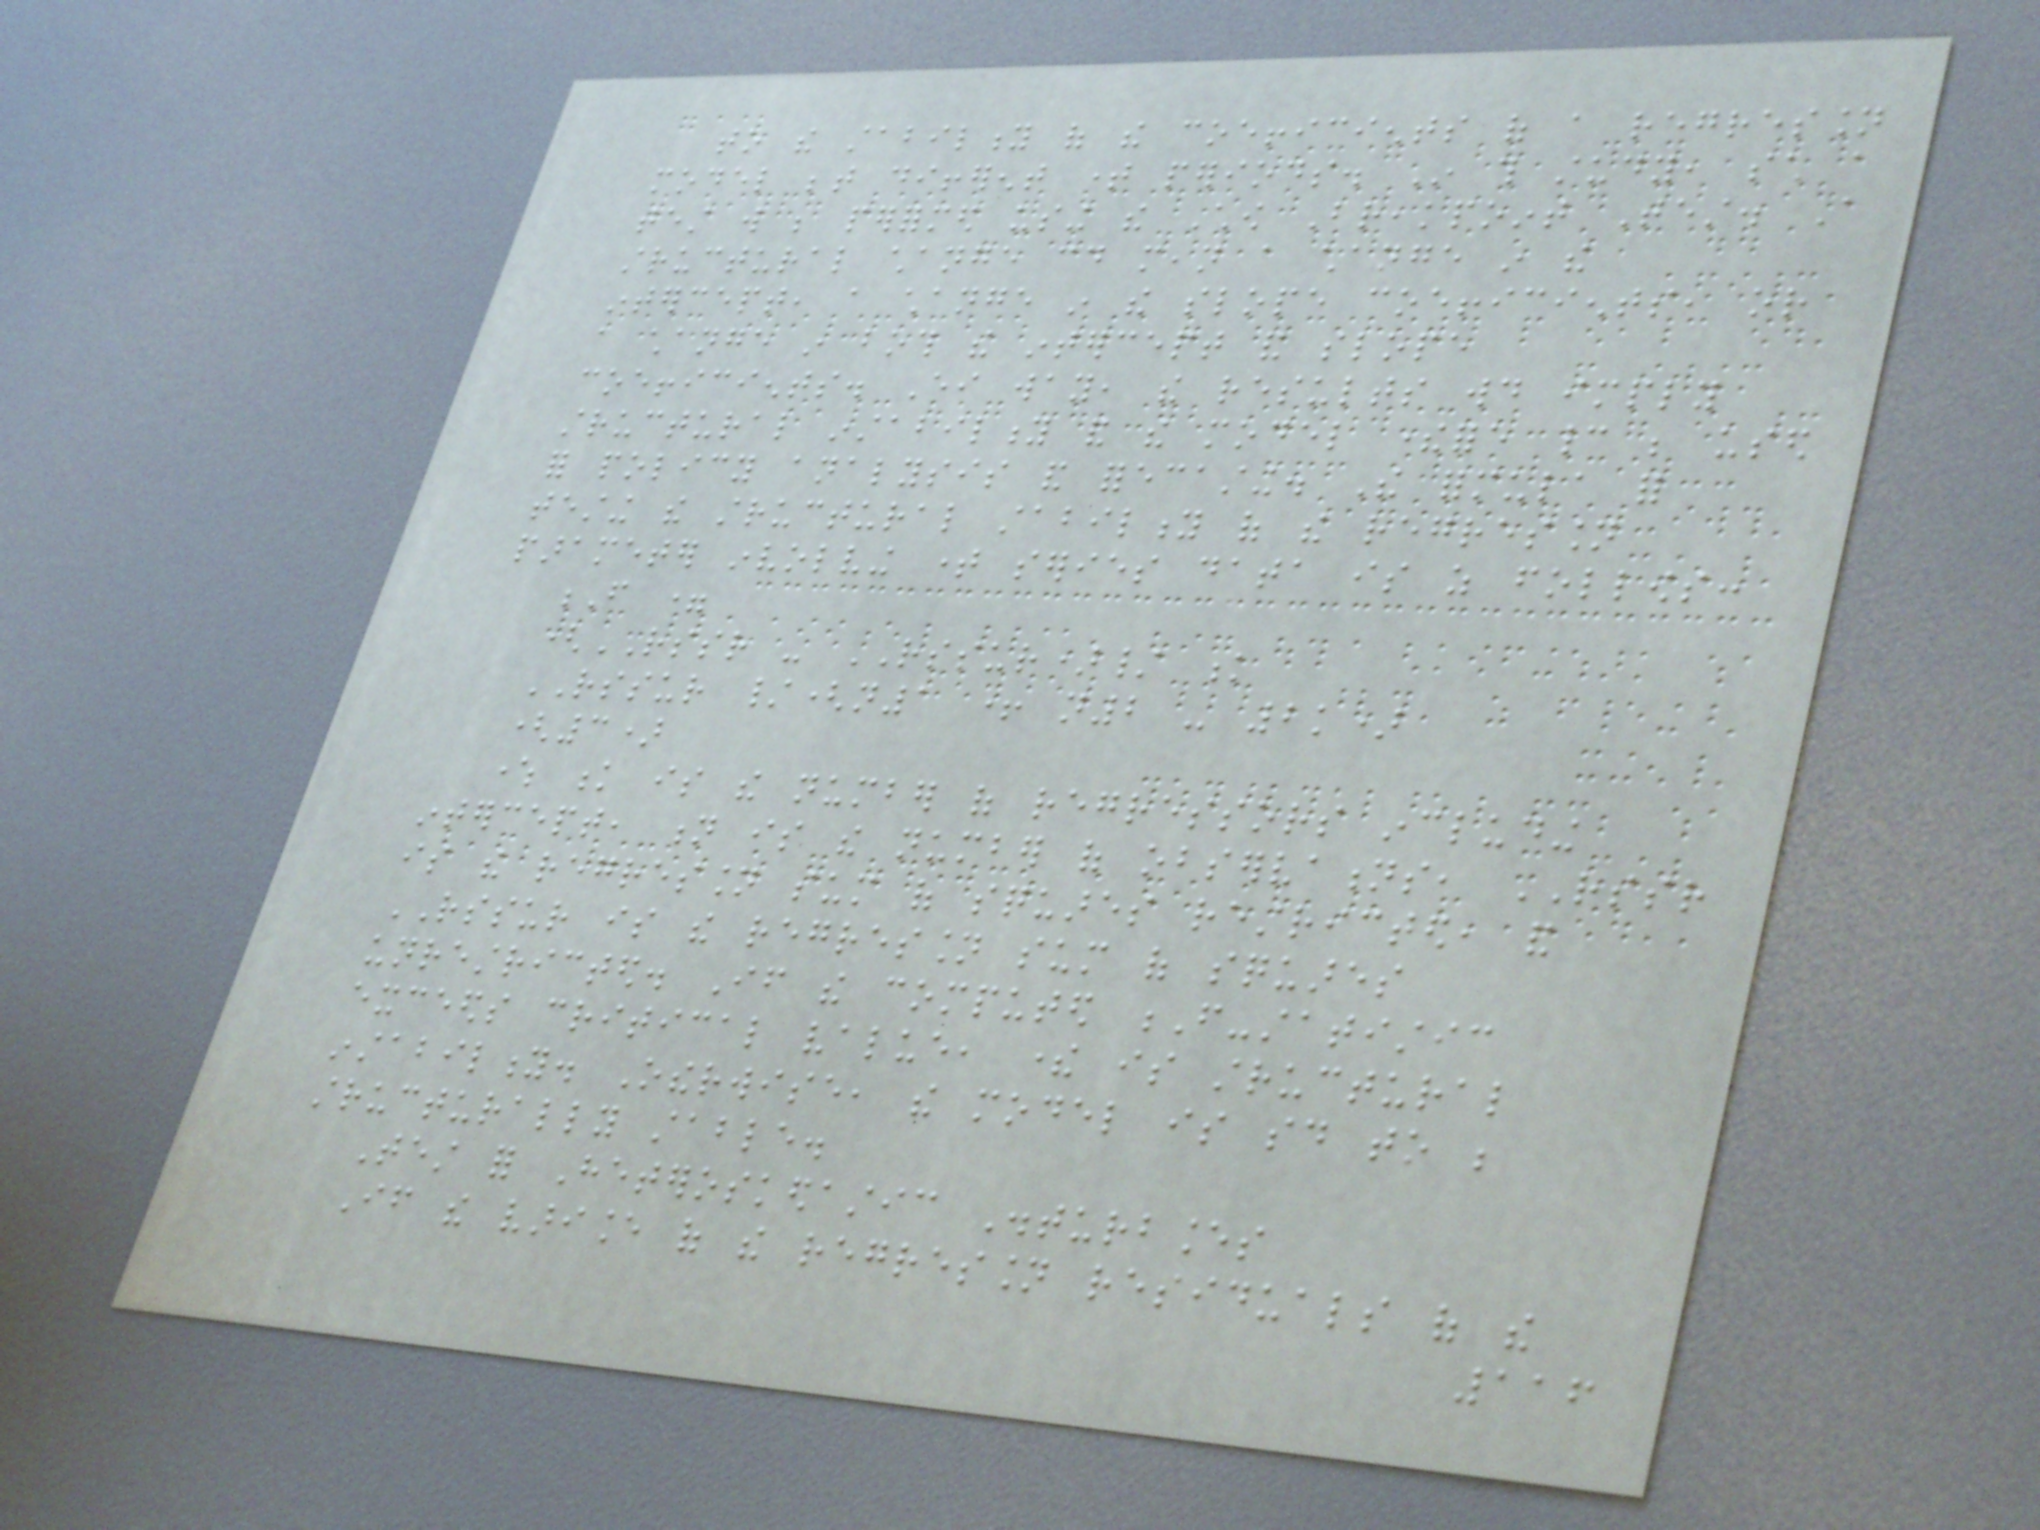to the stability of the coefficients of a regression
model between different time periods. In this study, such a
test will be performed using the Chow Breakpoint Test. A
structural change could mean a change in the
intercept, a change in the slope coefficients, or
a change in both the intercept and slope
coefficients. Either way, the results would imply
structural instability and the model therefore cannot be used
for policy analysis and forecasting. The formula for
testing the structural stability of the regression
parameter involving time series data is as follows:
F =
(RSSR - RSSUR)/ k
RSSUR /(n1 + n2 - 2k)
(3)
where k is the number of regressors including
intercept, n is the number of observations, RSSR
is the regression sum of squares restricted, and
RSSUR is the regression sum of squares
unrestricted. If the computed F-statistic
exceeds critical value, there is structural
instability. Otherwise, the model is said to be
structurally stable.
Test for Heteroskedastic Disturbances
If the variance of the regression residuals of the
116
